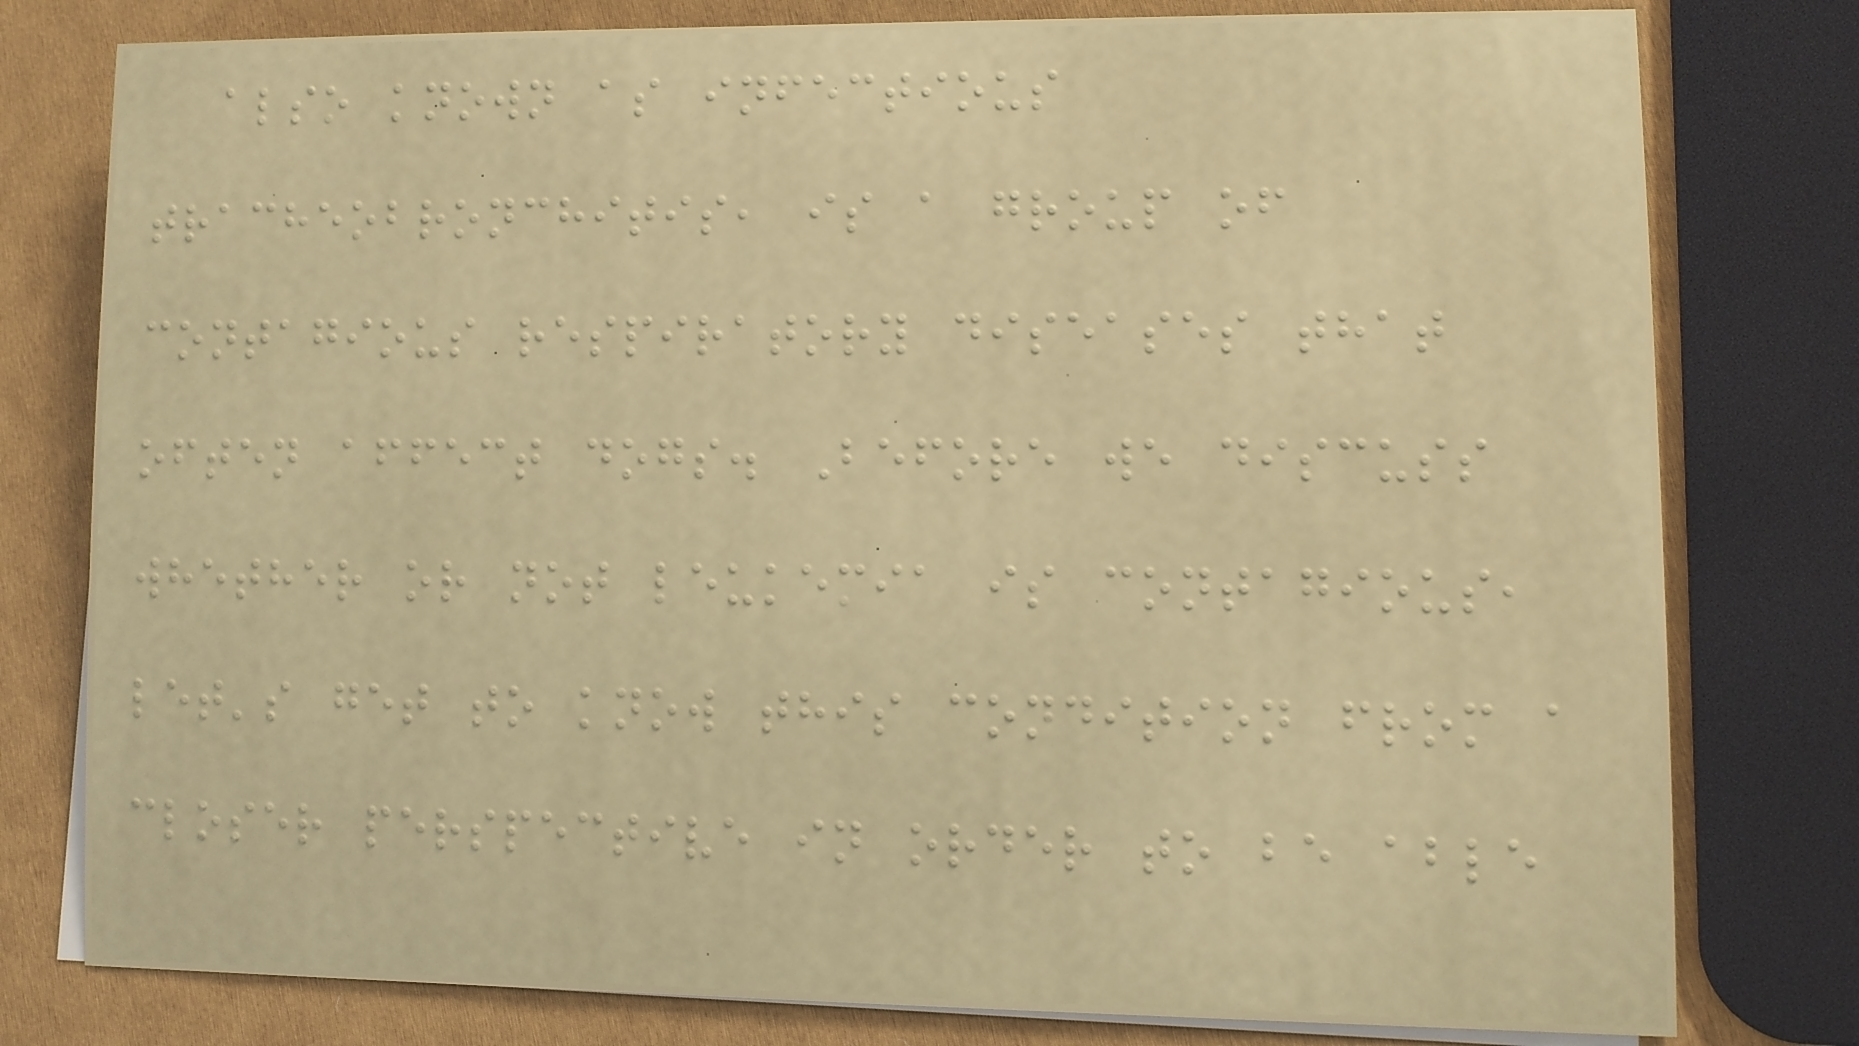also known as infectious
tracheobronchitis, is a group of
contagious respiratory diseases that
often affect dogs. Before we discuss
whether or not leukemia is contagious,
let's get to know this condition from a
closer perspective in order to be able
